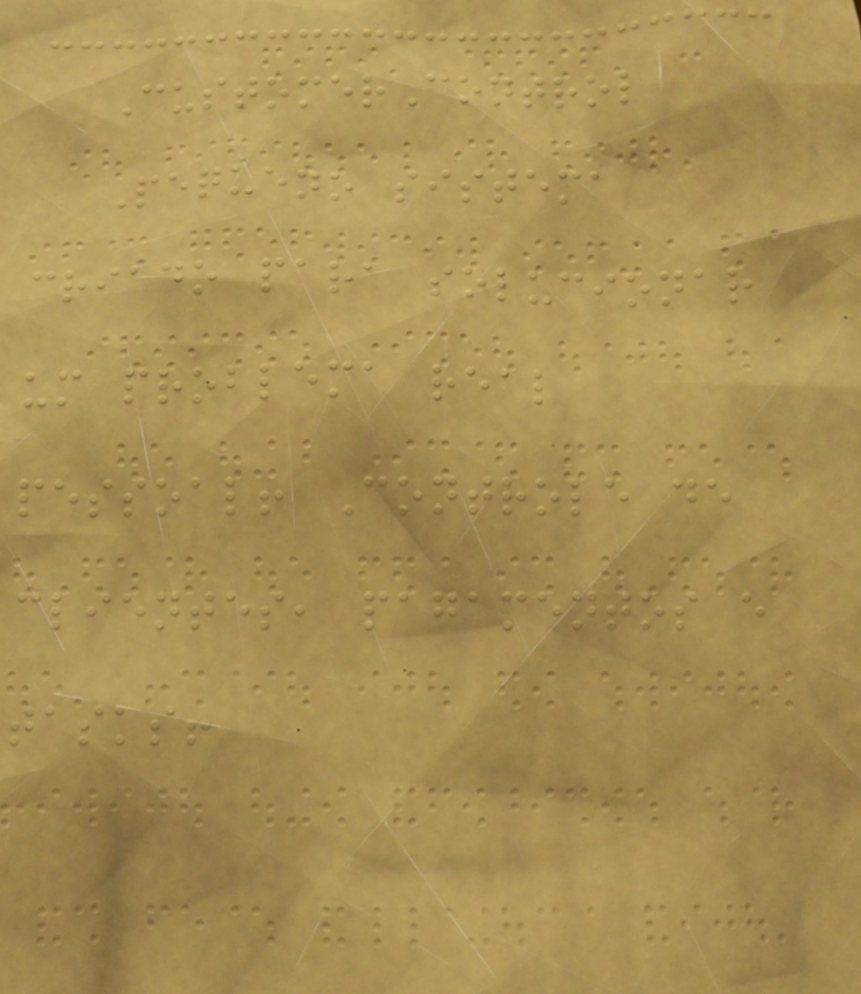CustomerControl
Pequeno sistema
criado para solucionar
um problema real
pessoal! Controle de
clientes, pagamentos e
tasks!
